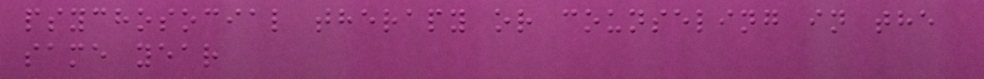psychosocial therapy or counseling in the
same year
